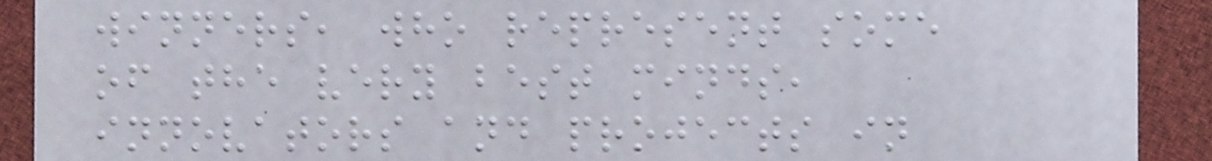winners, who represent some
of the very best minds,
innovators and projects in
